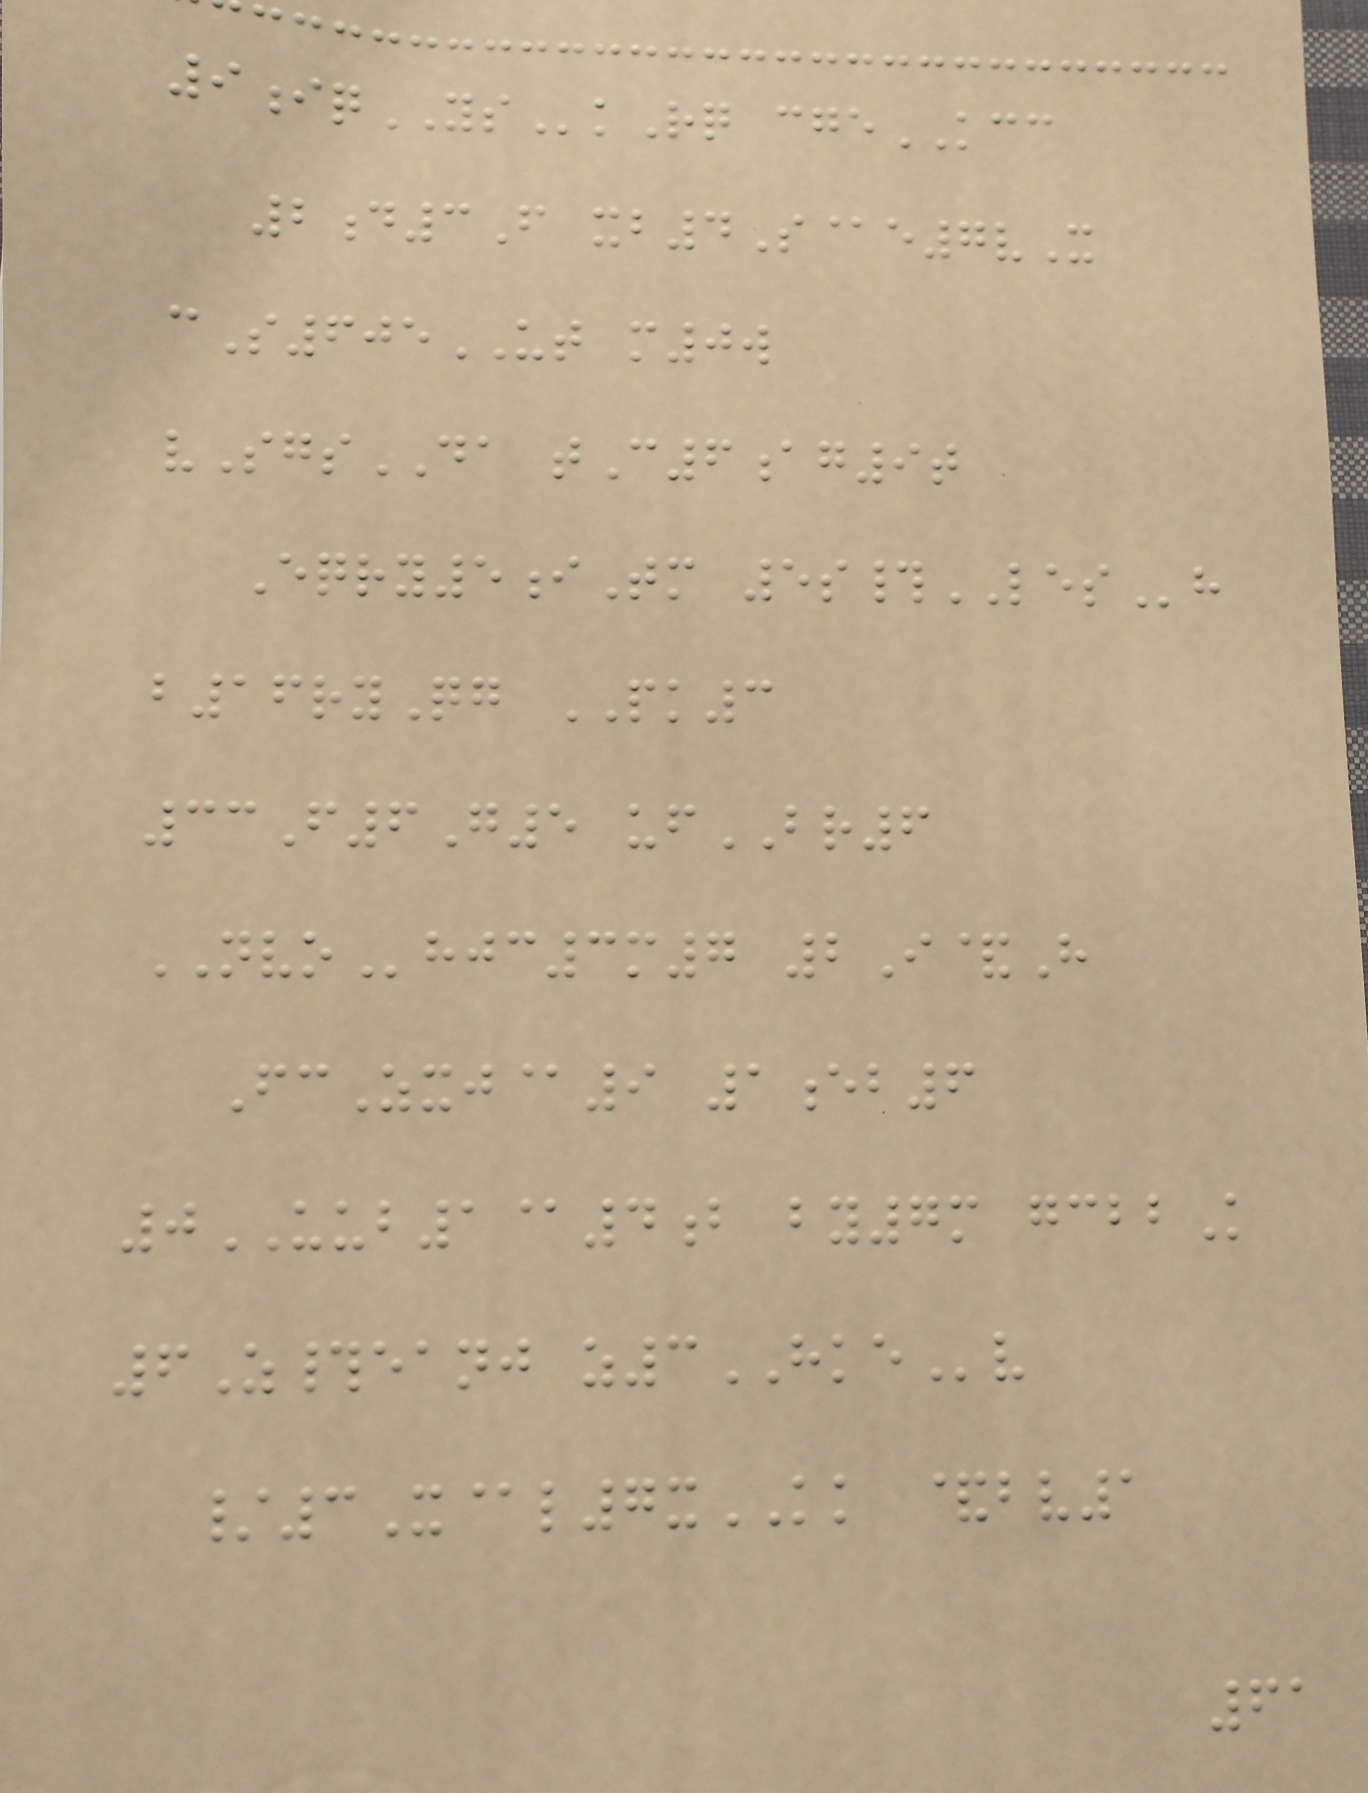9iqYSkRq cgeKCC
2d3F xb4S@e7vX
cS605UT m0w
vSgsDA tC6ag9t
Eqry5iTm 5s#LESh
b16ryQg PK3
33F6G5 ufBR6
NVOhjc3m7 2I&H
FcZxj@9 1eb6
0UUB1@4b by7m gcbbK
6Z#eanj z3HKEv
/3X@l7xKK &bv1
61
